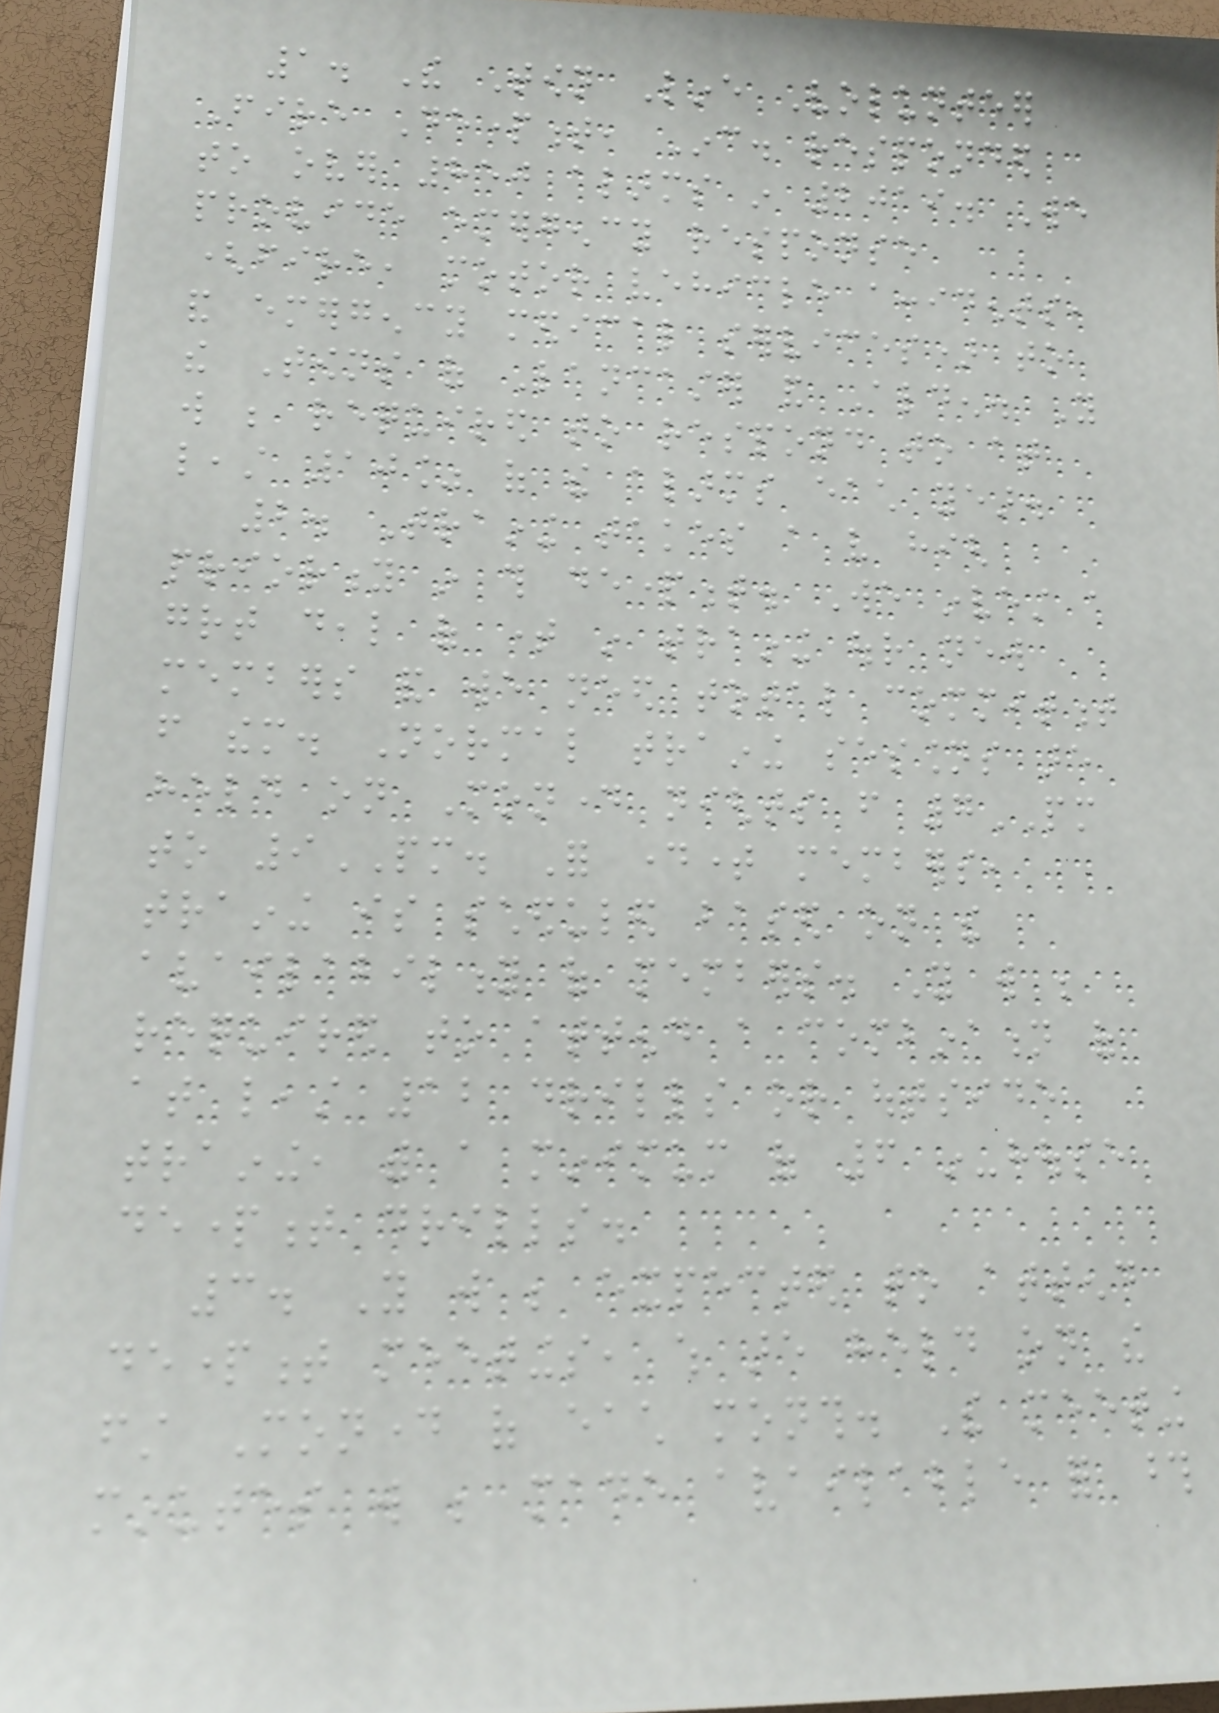1. The Town Line Volunteer
Fire Department, Inc. responded
to over 850 alarms in 2019. We
provide emergency response
(fire, motor vehicle accidents,
and emergency medical services) to
the Towns of Lancaster and Alden. You
will be required to respond to at
least 10% of the alarms each year.
2. Training takes a very high
priority in this department. We invest a
great deal of time in training our new
members and we need total commitment
from them. Normal training sessions are
held on Monday nights from 7PM
to 9PM. For daytime members,
training is scheduled based on the
availability of members. You will be
required to attend a combination of
at least 12 drills or outside
training, with a minimum of 6 in-house
department drills.
3. You will be expected to attend
department meetings, which are held on the
first Monday of each month. The meeting
minutes will be made available for those
